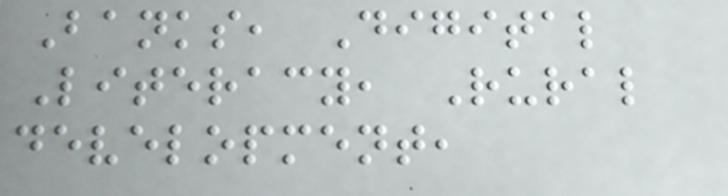Banks, Digital
Literacy, Rural
development,
